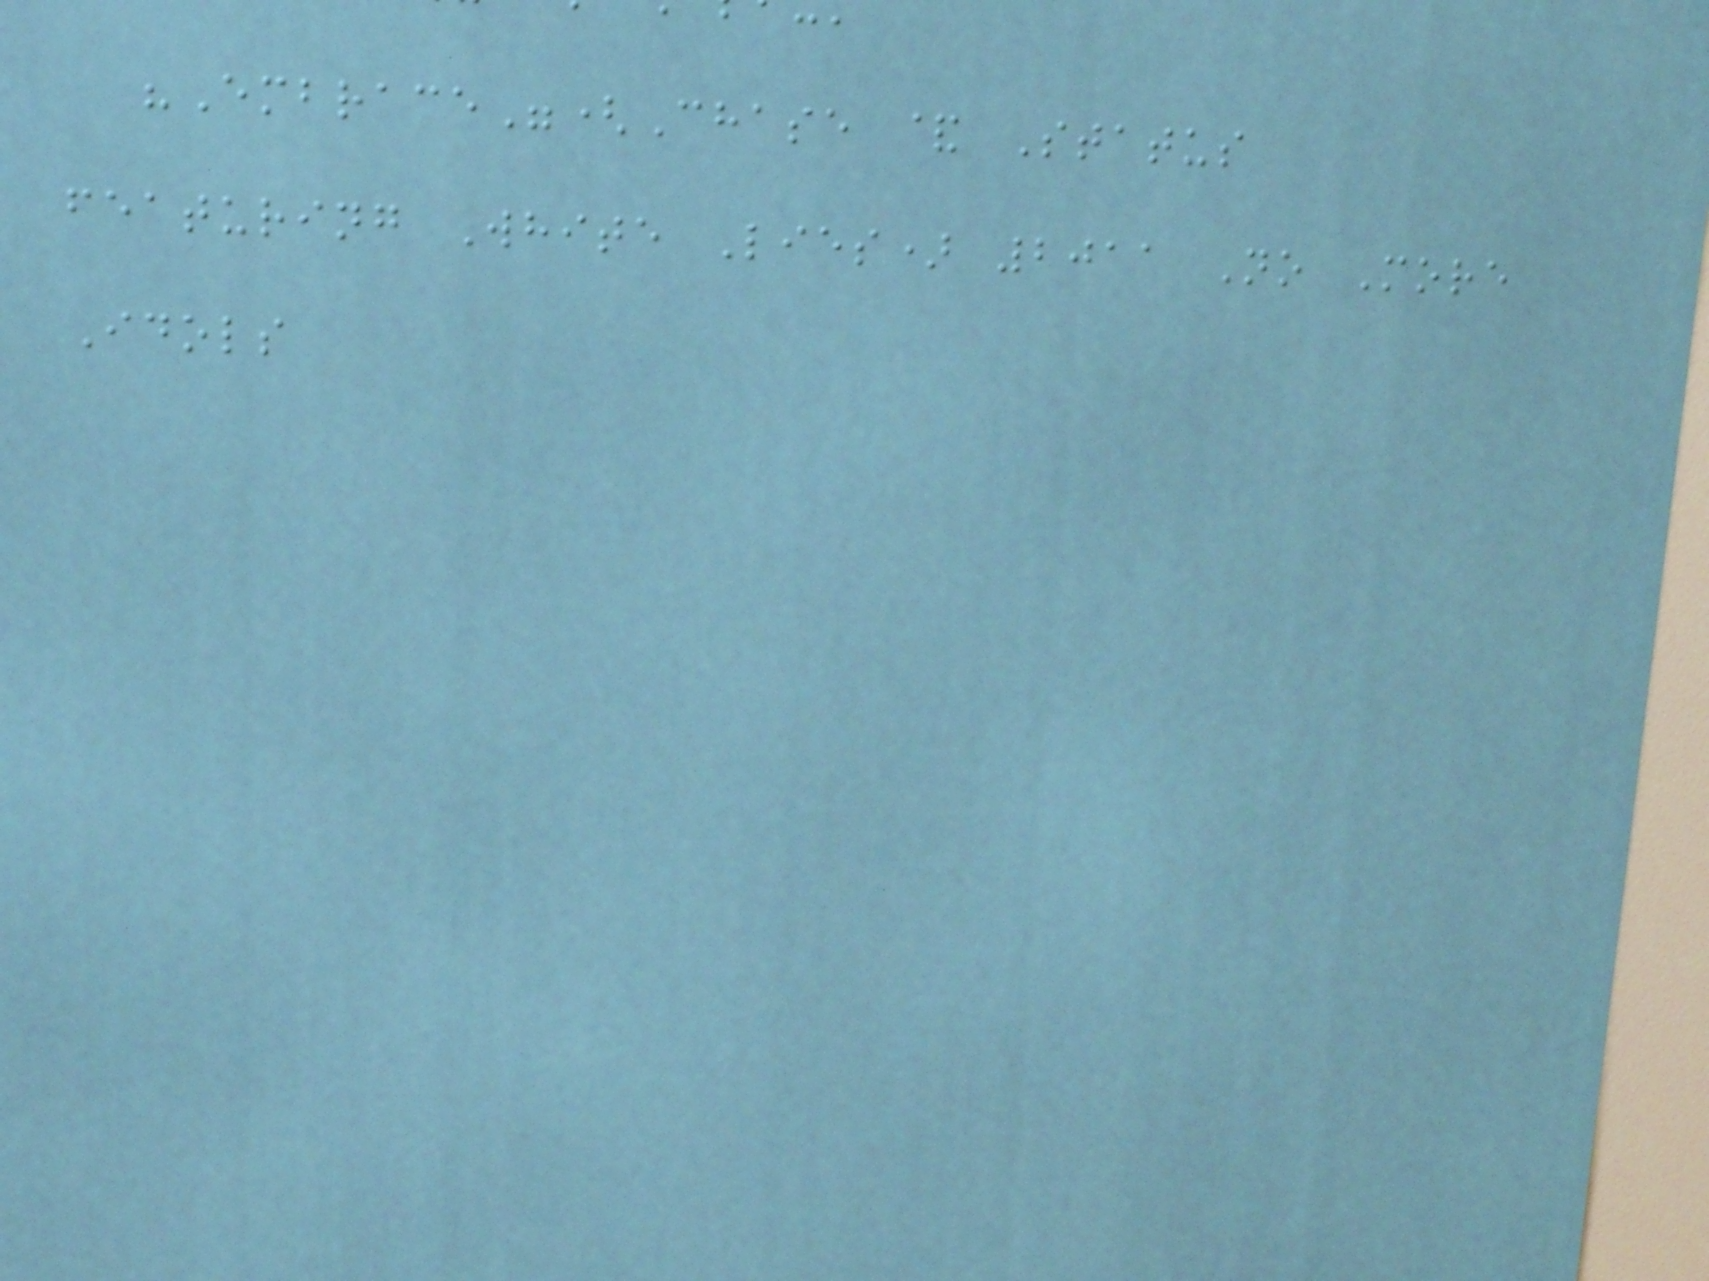"Embrace"(Chase & Status
featuring White Lies) 2011 No More
Idols
